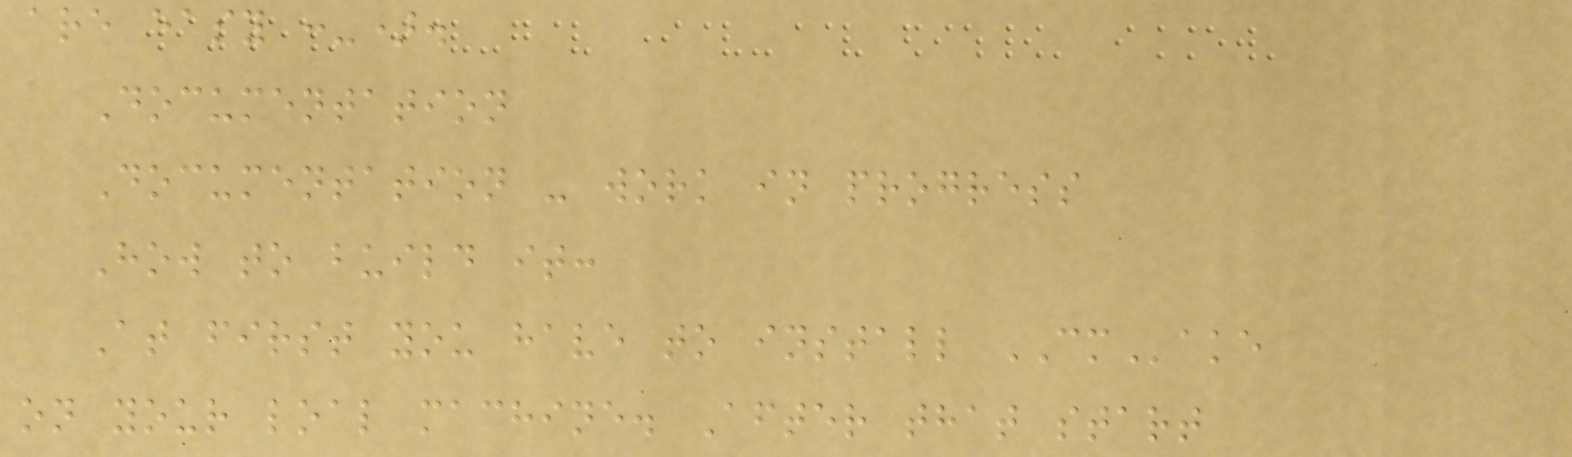are easy :-).
Documentation
Documentation - work in progress
How to build it:
At first you have to install CMake
on your loal machine. After that start
